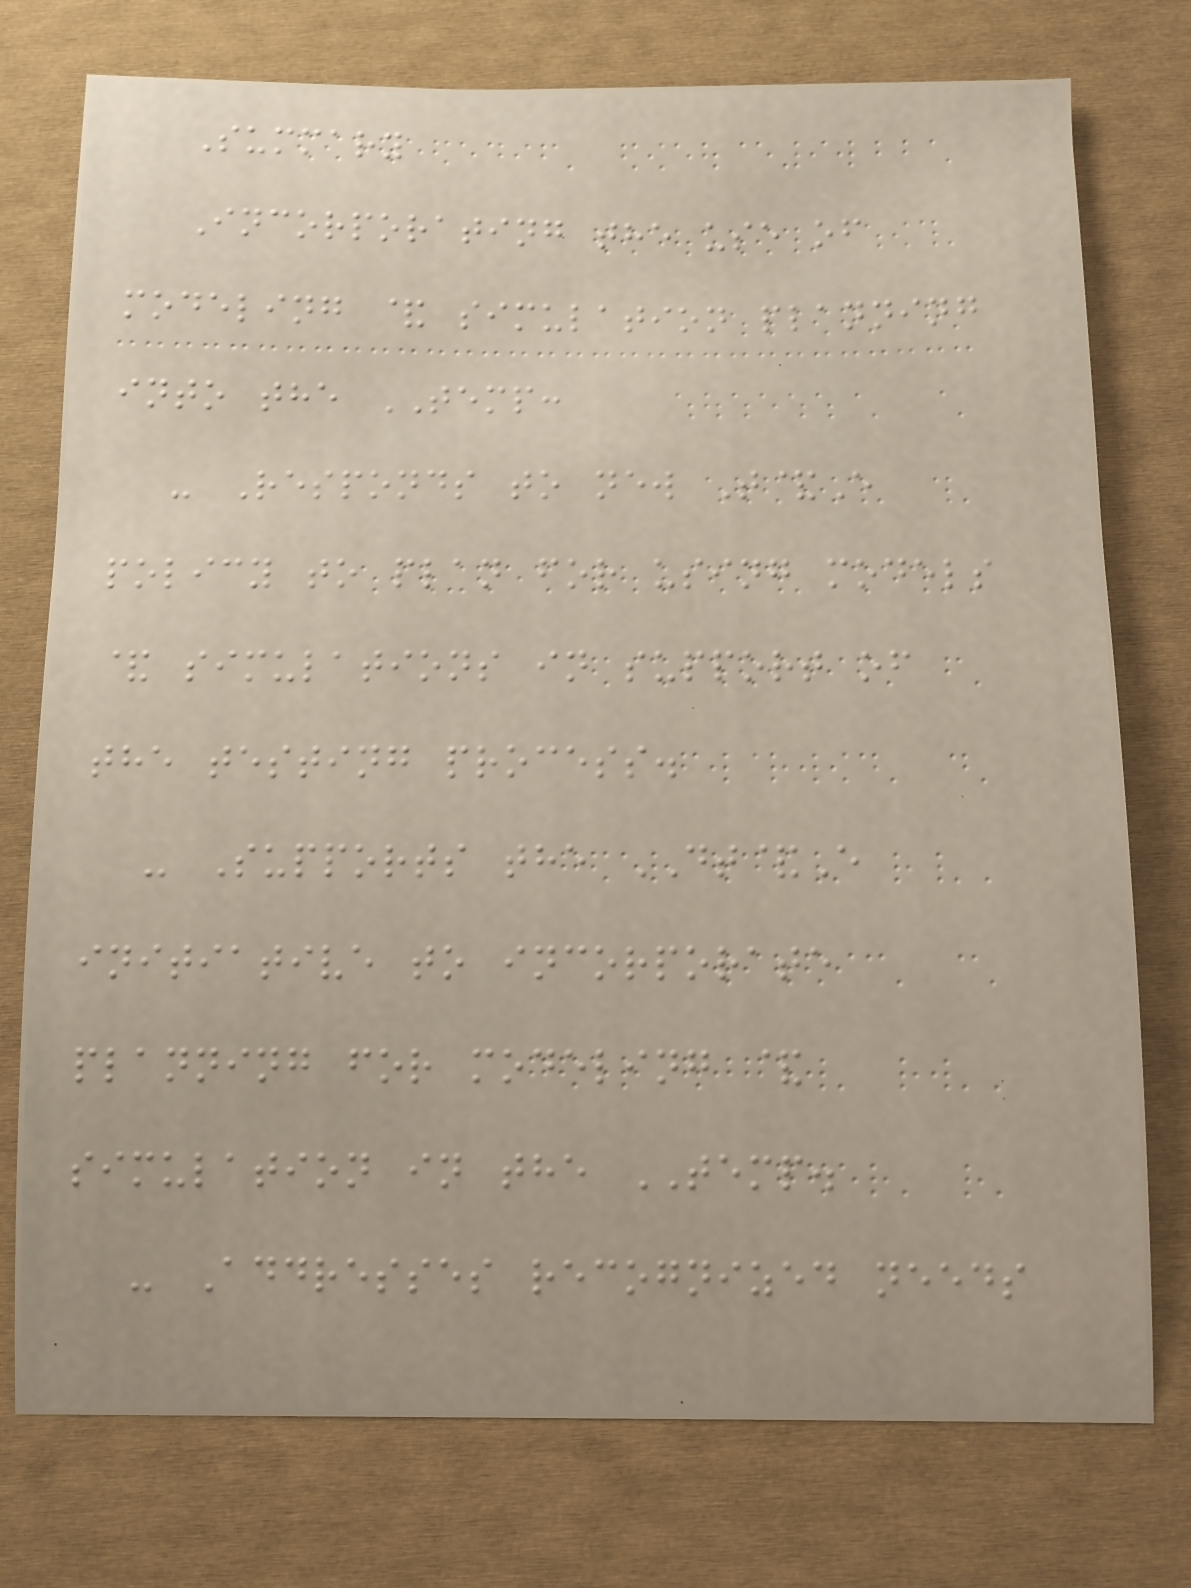Summary
Incorporating the use of
modeling & simulation planning
into the TEMP:
- Responds to new T&E
policy to plan for using models
& simulations in support of
the testing process.
- Supports the DT&E
initiative to incorporate
planning for modeling &
simulation in the TEMP.
- Addresses recognized needs
